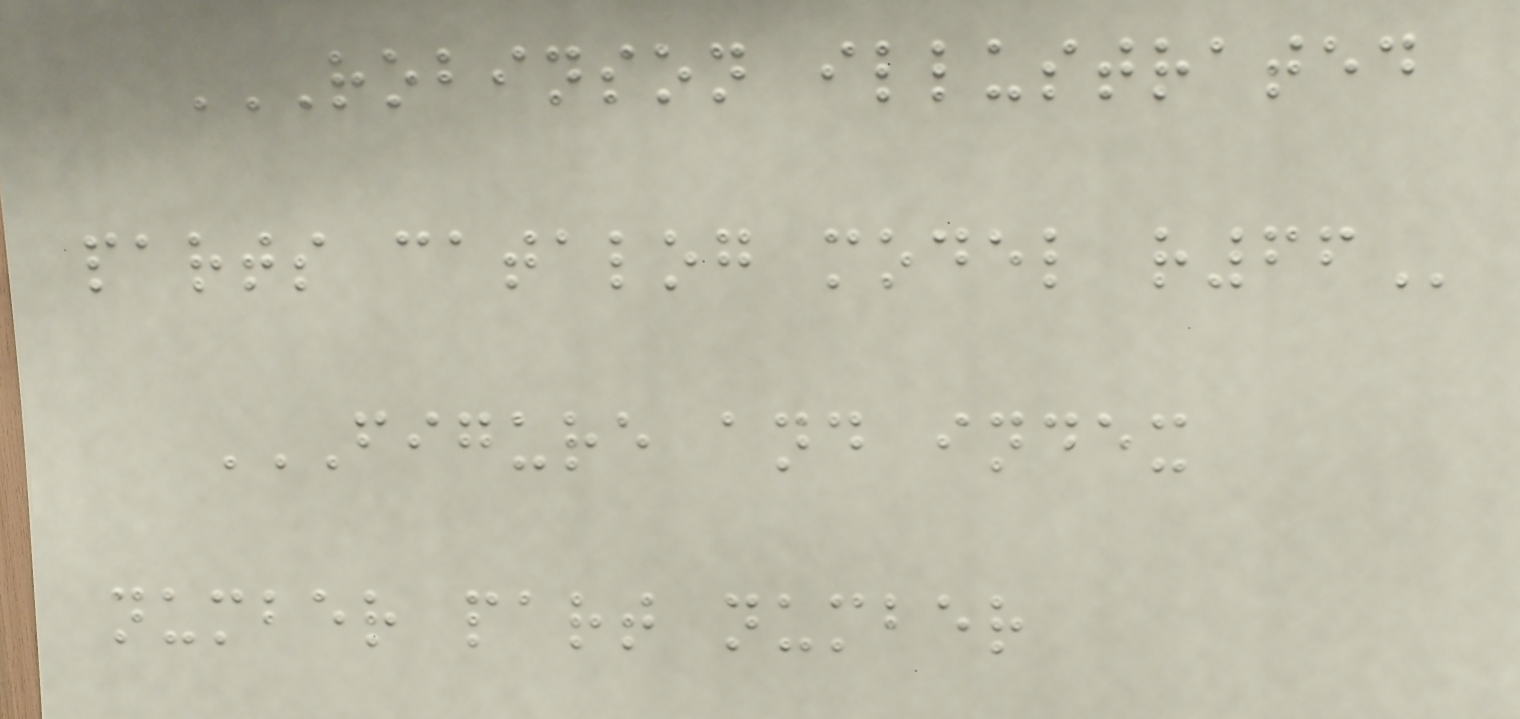ROBINSON ILLUSTRATED
PARTS CATALOG MODEL R66
FIGURE AND INDEX
NUMBER PART NUMBER
